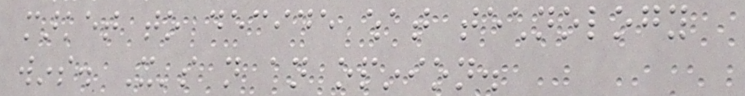market to decide what technology
wins. It's not an opinion.
